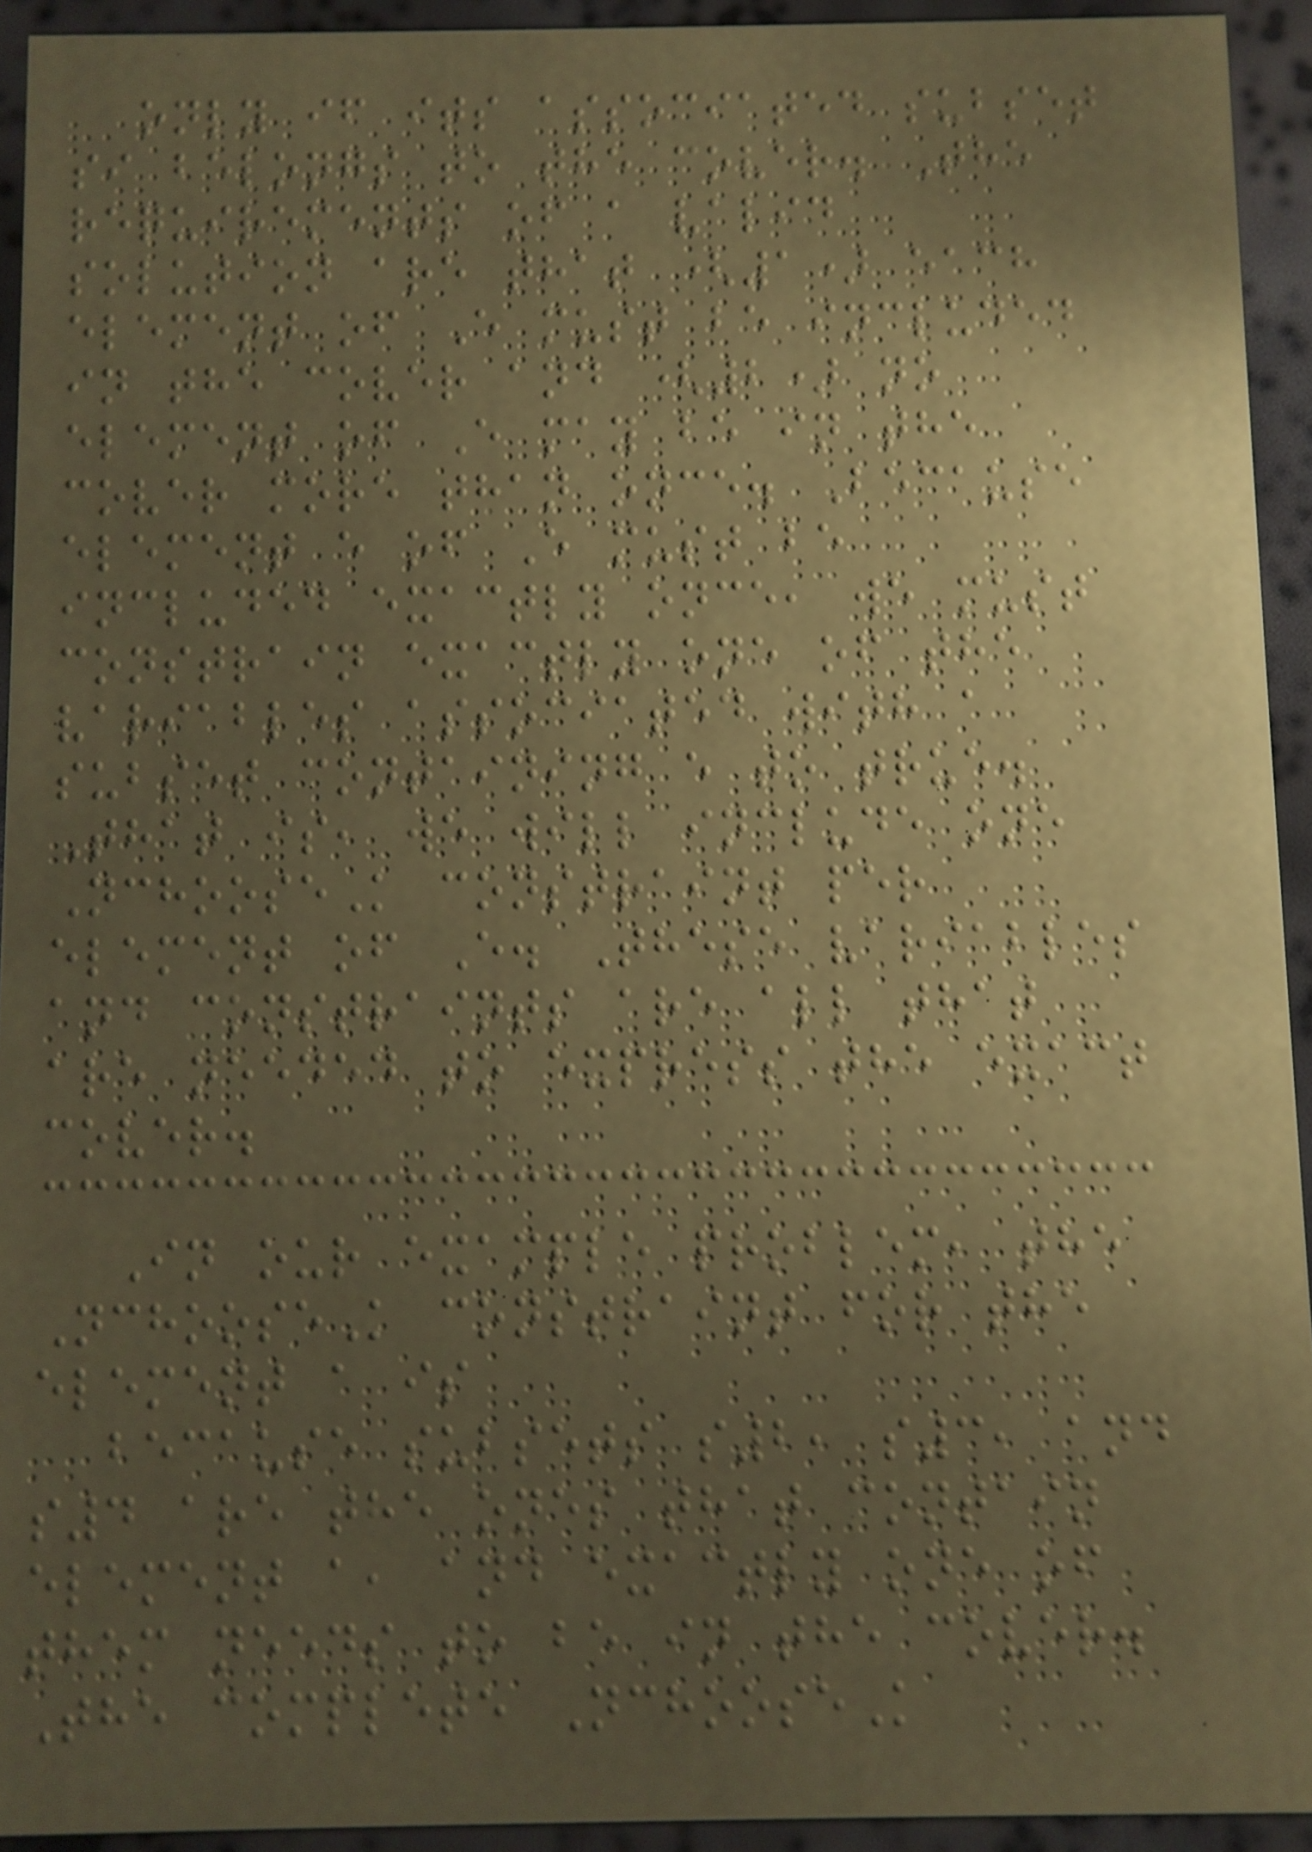only if its associated subset
si belongs to the cover. The
requirements of a valid
solution are that (1) each
element of E must be included
in the cover and (2) no
element of E may be in the
cover more than once. Because
element e of E must be
included exactly once, we must
constrain exactly one of the
variables associated with a
subset containing e to true.
That is, we will include one
NchooseK constraint per
element of E. These variables
and constraints are all that
are needed to express the exact
cover.
In our example problem, the
NchooseK constraint for the
element a is
because subsets s2, s3, and
s4 are the ones that contain
element a, and exactly one of
them needs to be in the cover.
The complete NchooseK
